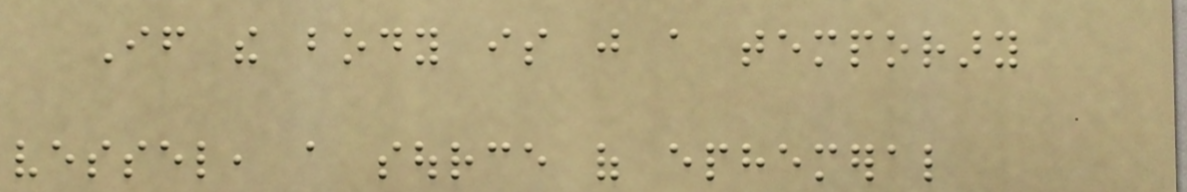If the body is just a temporary
vessel, a source of ephemeral
